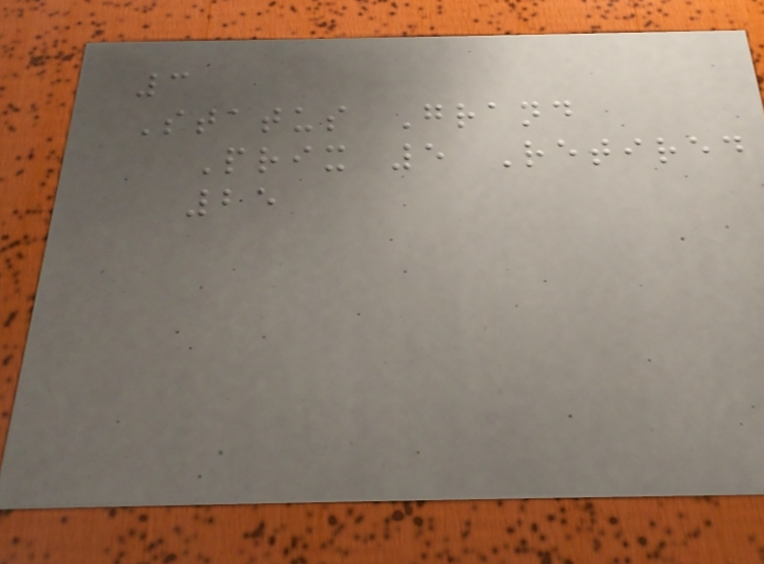3
Status Grand
Prix 5 Retired
25
